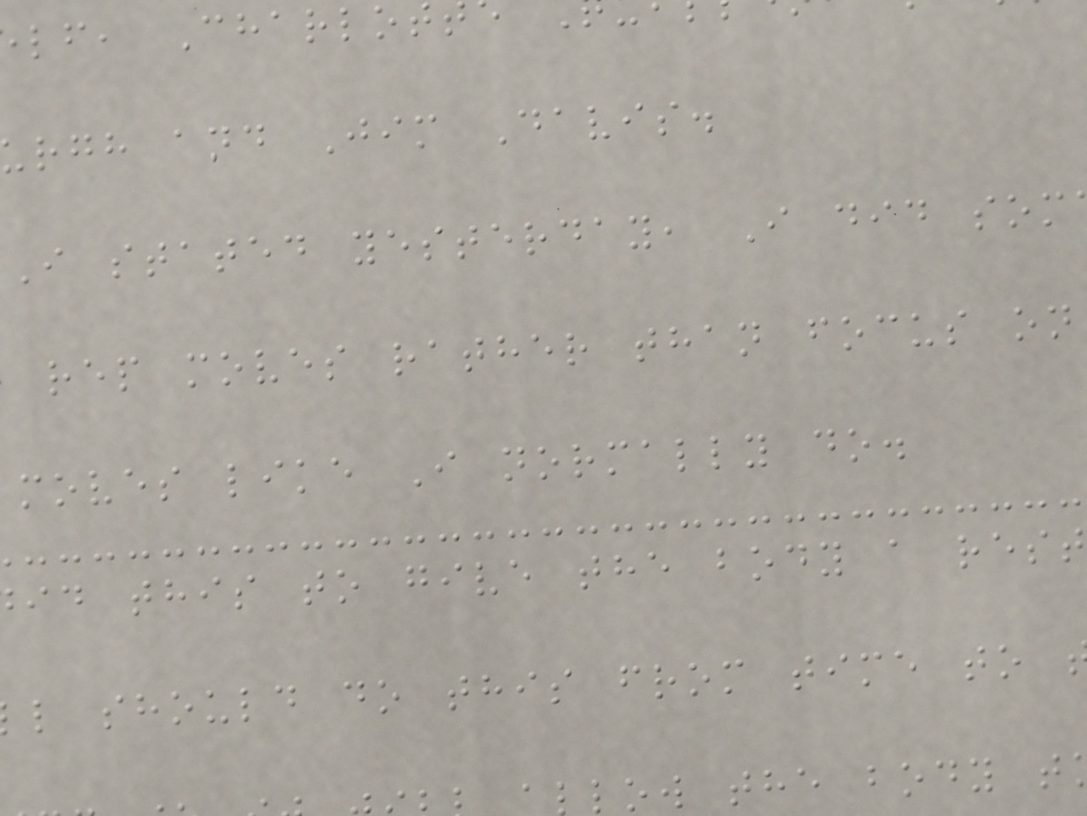lf, Charlot
rgh and Jim Davis.
I stated yesterday, I did som
rep moves rather than focus on
moves like I normally do.
id this to give the body a rest
l should do this from time to
low the body t
